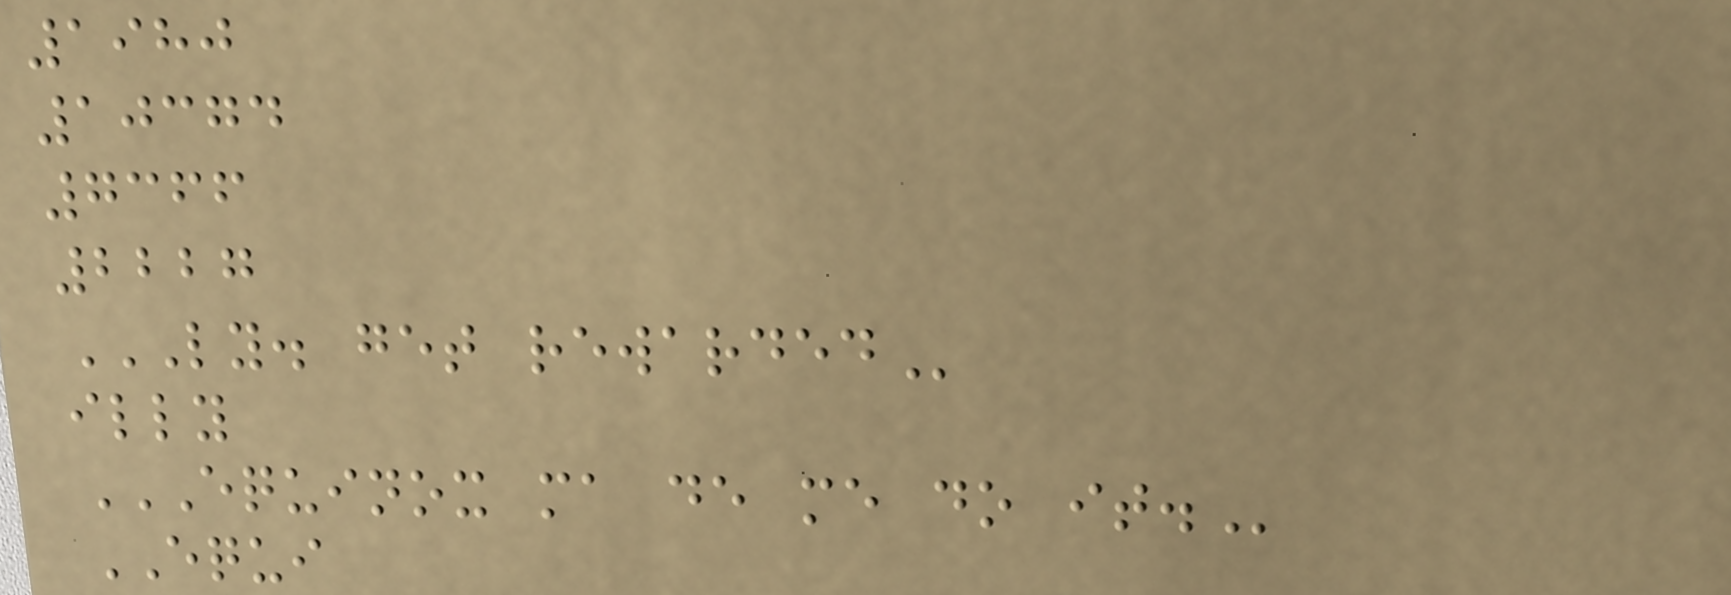1980
10374
7366
2227
LY. GET REWARDED
illy
EQUINOX MA DE ME DO IT.
EQUI
